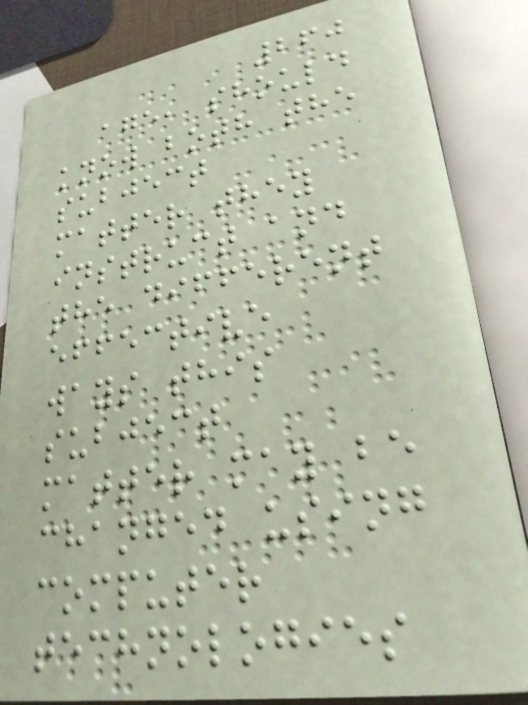260
age, should
know both the
subject
matter they
instruct and
the different
effective
ways this
subject
matter may be
changed using
computer
technologies
